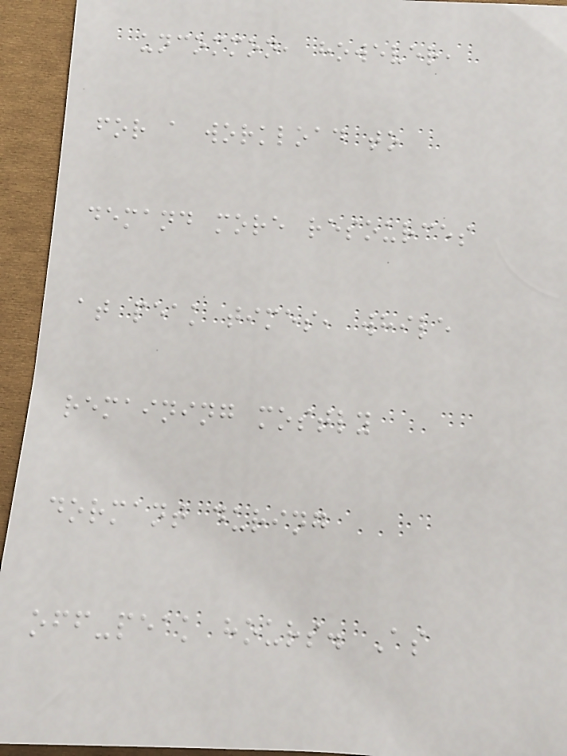uncommon, however,
for a workload to
demand more resources
at peak times, while
remaining mostly
dormant during
off-peak hours. As
